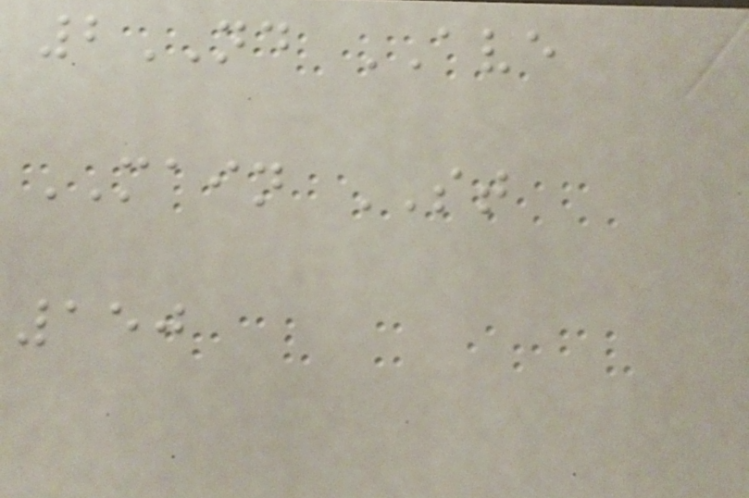2ND AVE
MAIN ST
150
